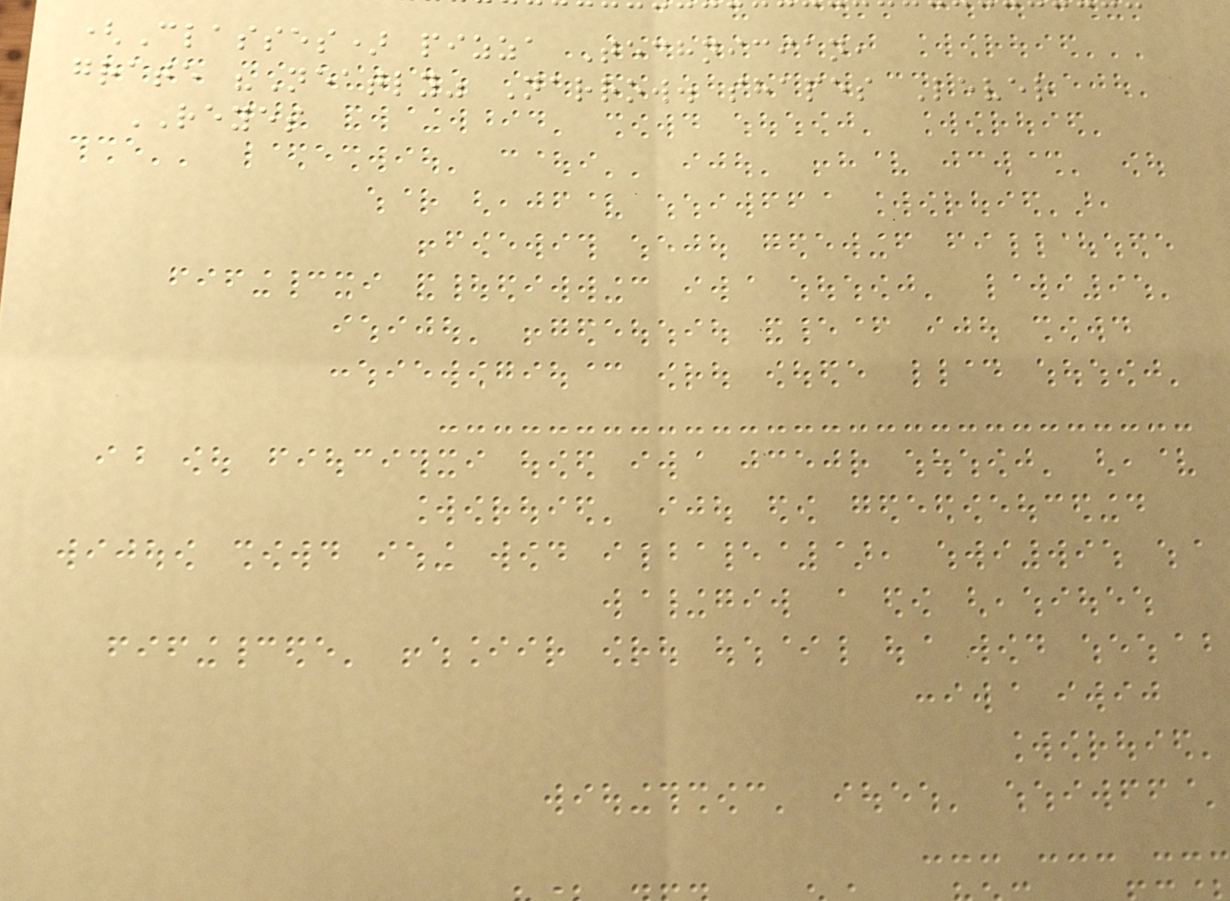(Classes) pizza Technician,
grate "Neatly" Narrow. shapes Lever
REYES
